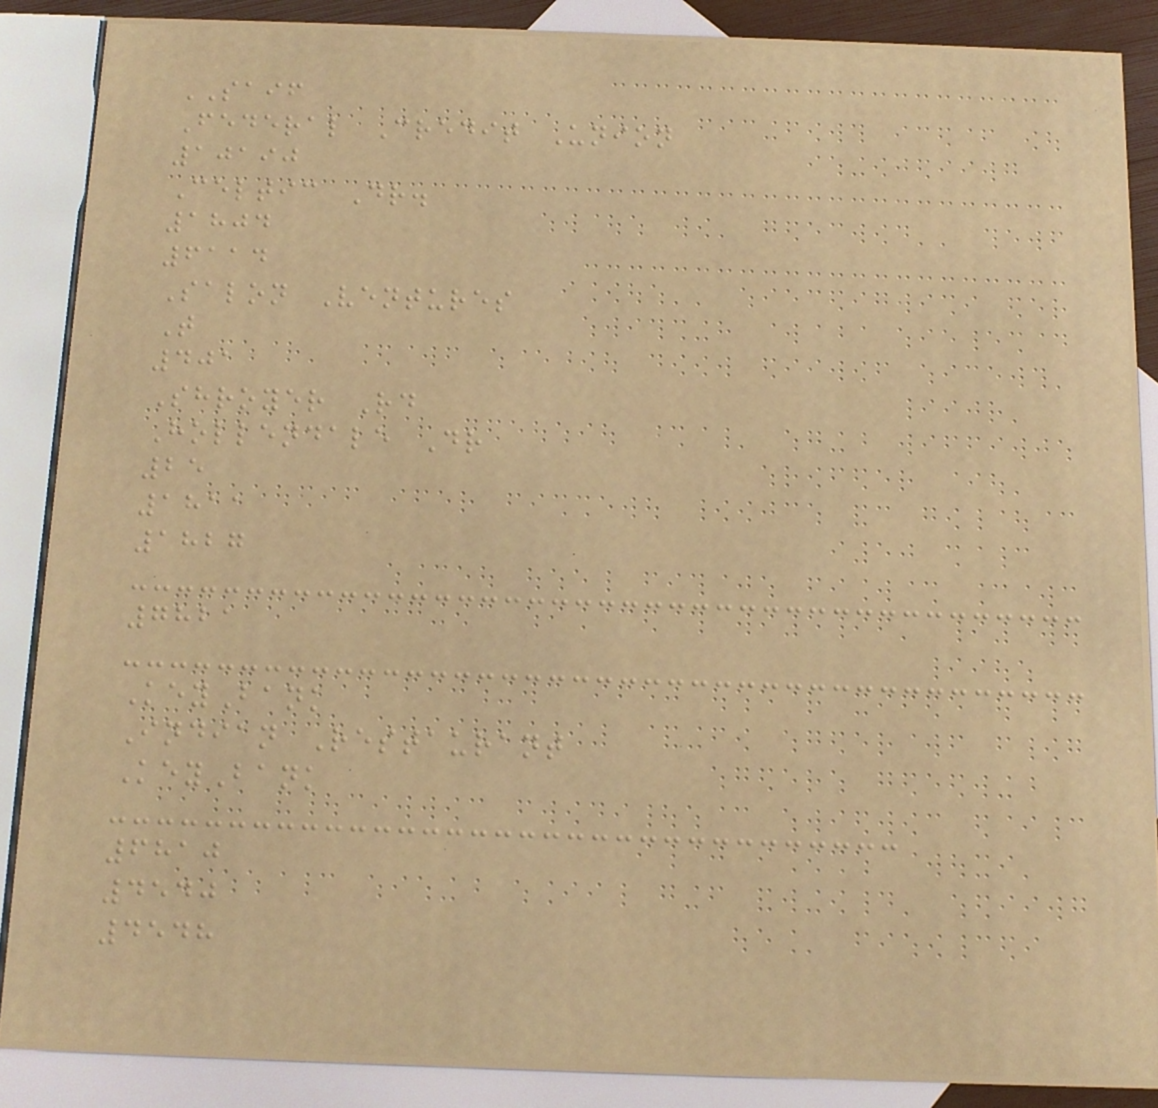SAIF
Federal Credit Union
10190
Celtic Dr.
1804
6114
Salon Ventures
T
401
Shroyer Rd
Hollendale Dr
25
1811
1827
7821
KeyBank
Indian Restaurant
KeyBank
6810
4540
4548
